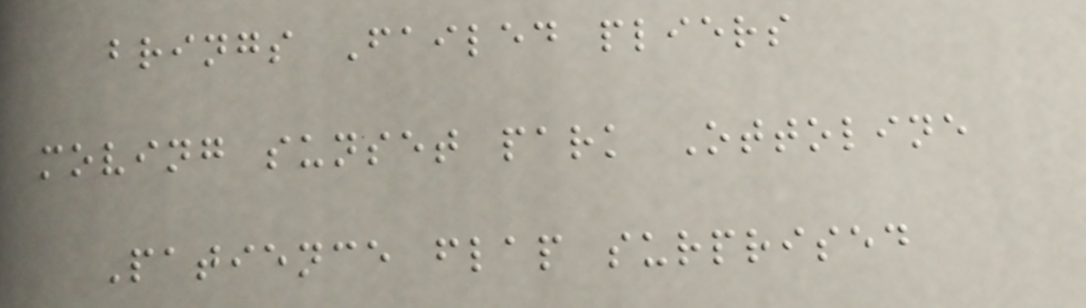brings Failed pliers
moving sunset park Ottoline
Patience flap surprised
